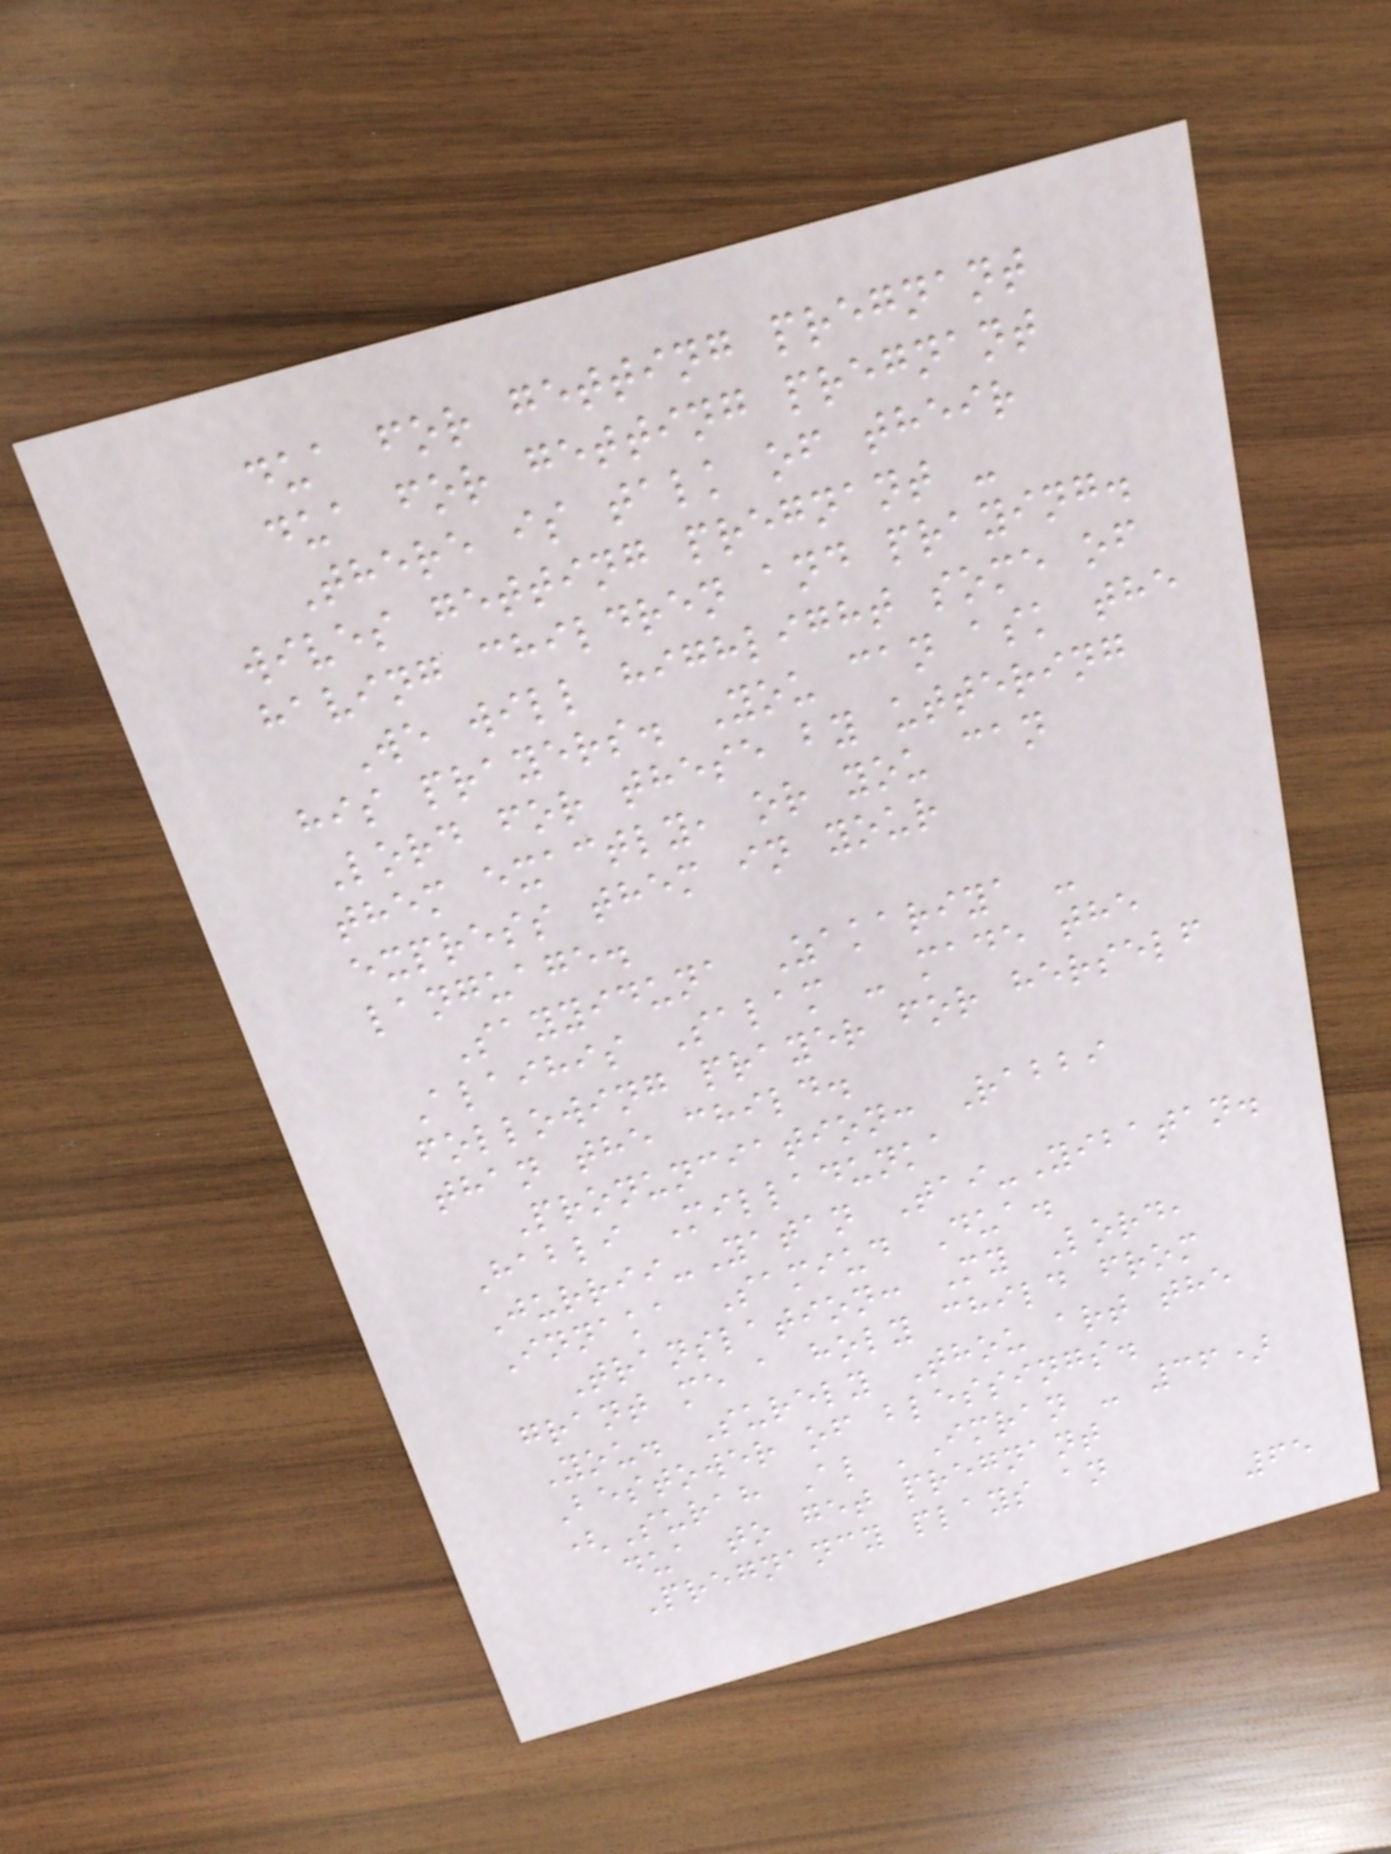dua for getting pregnant
dua for getting pregnant
There is talk of their
wives getting pregnant -
having children and praying.
We will highlight some of
his prayers. You can ask the
Lord for these by uttering
them exactly, or you can
express them in your
language.
Sayyiduna Zakariya -
Alaihis Salam - made the
following prayer for herself
than the child.
Pronunciation: Rabbi
Habli Milladunka
Jurrii-Yatan Tai-Yibatan.
Innaka Samiud Dua.
Translation: My Lord,
grant me a holy child from
You. Surely Thou art the
Bestower of blessings.
(Surah Al 'Imran - 36)
dua to get pregnant
Pregnancy plays an
65
